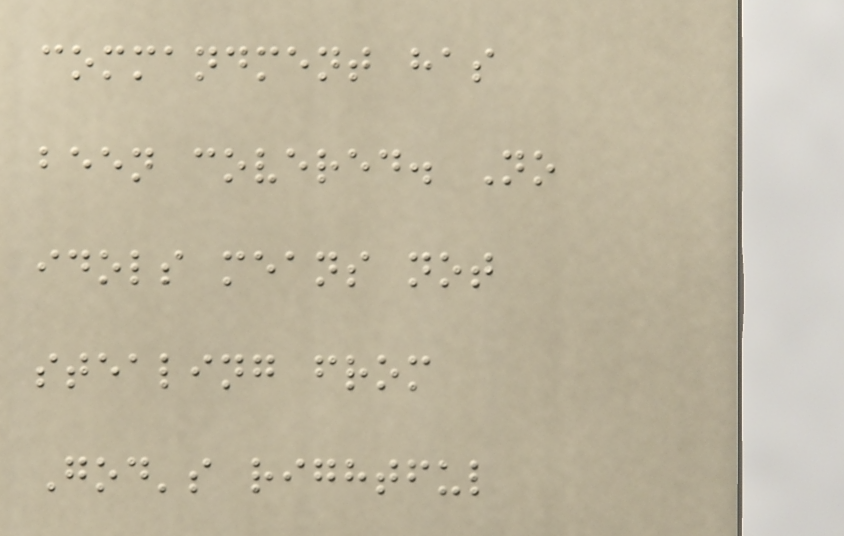commandment has
been covered. No
idols means not
stealing from
God's rightful
